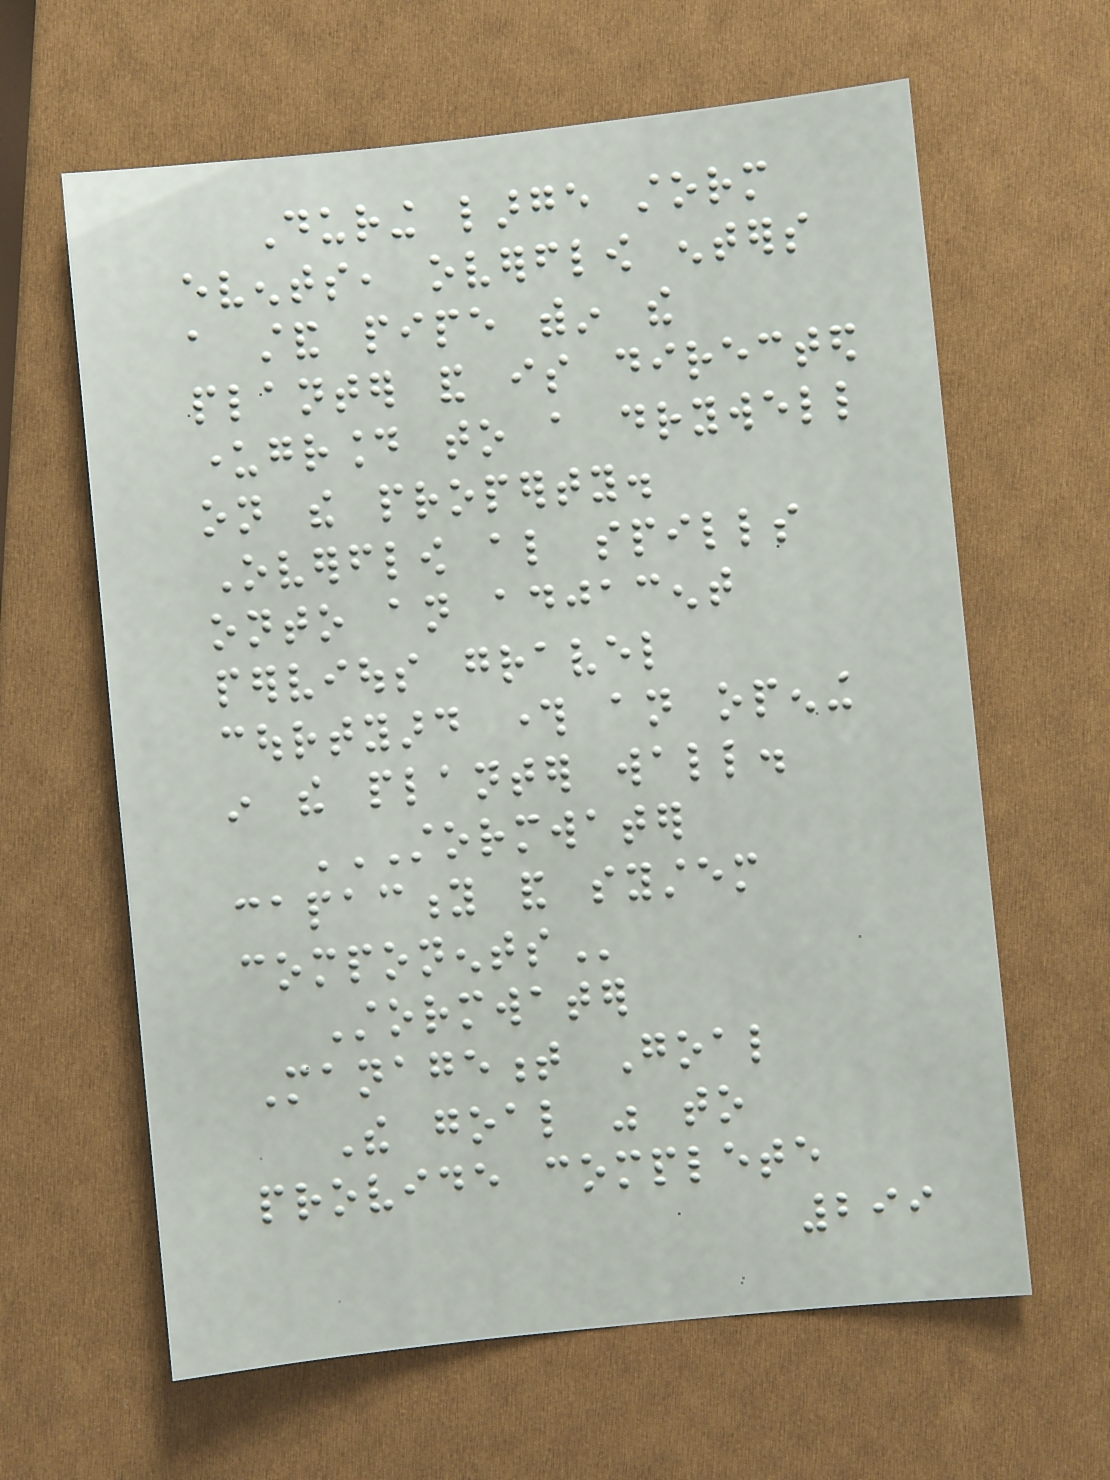During large storm
events, overflow enters
a stand pipe within the
planter and is directed
underground to a drywell
on the property.
Overflow also spills
onto an adjacent
pervious gravel
courtyard through an opening
in the planter wall.
STORMWATER
CAPACITY AND SYSTEM
COMPONENTS
Stormwater
Management Goal
The goal was to
provide complete
299
